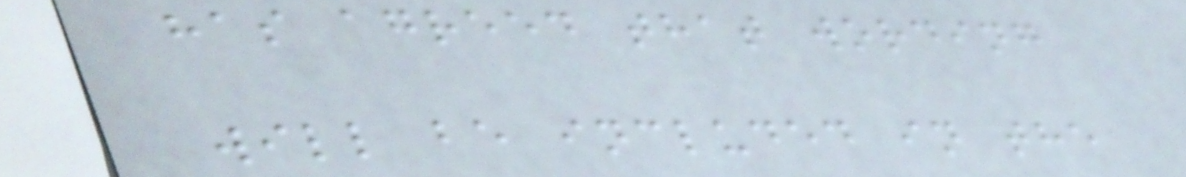has agreed that wording
will be included in the
